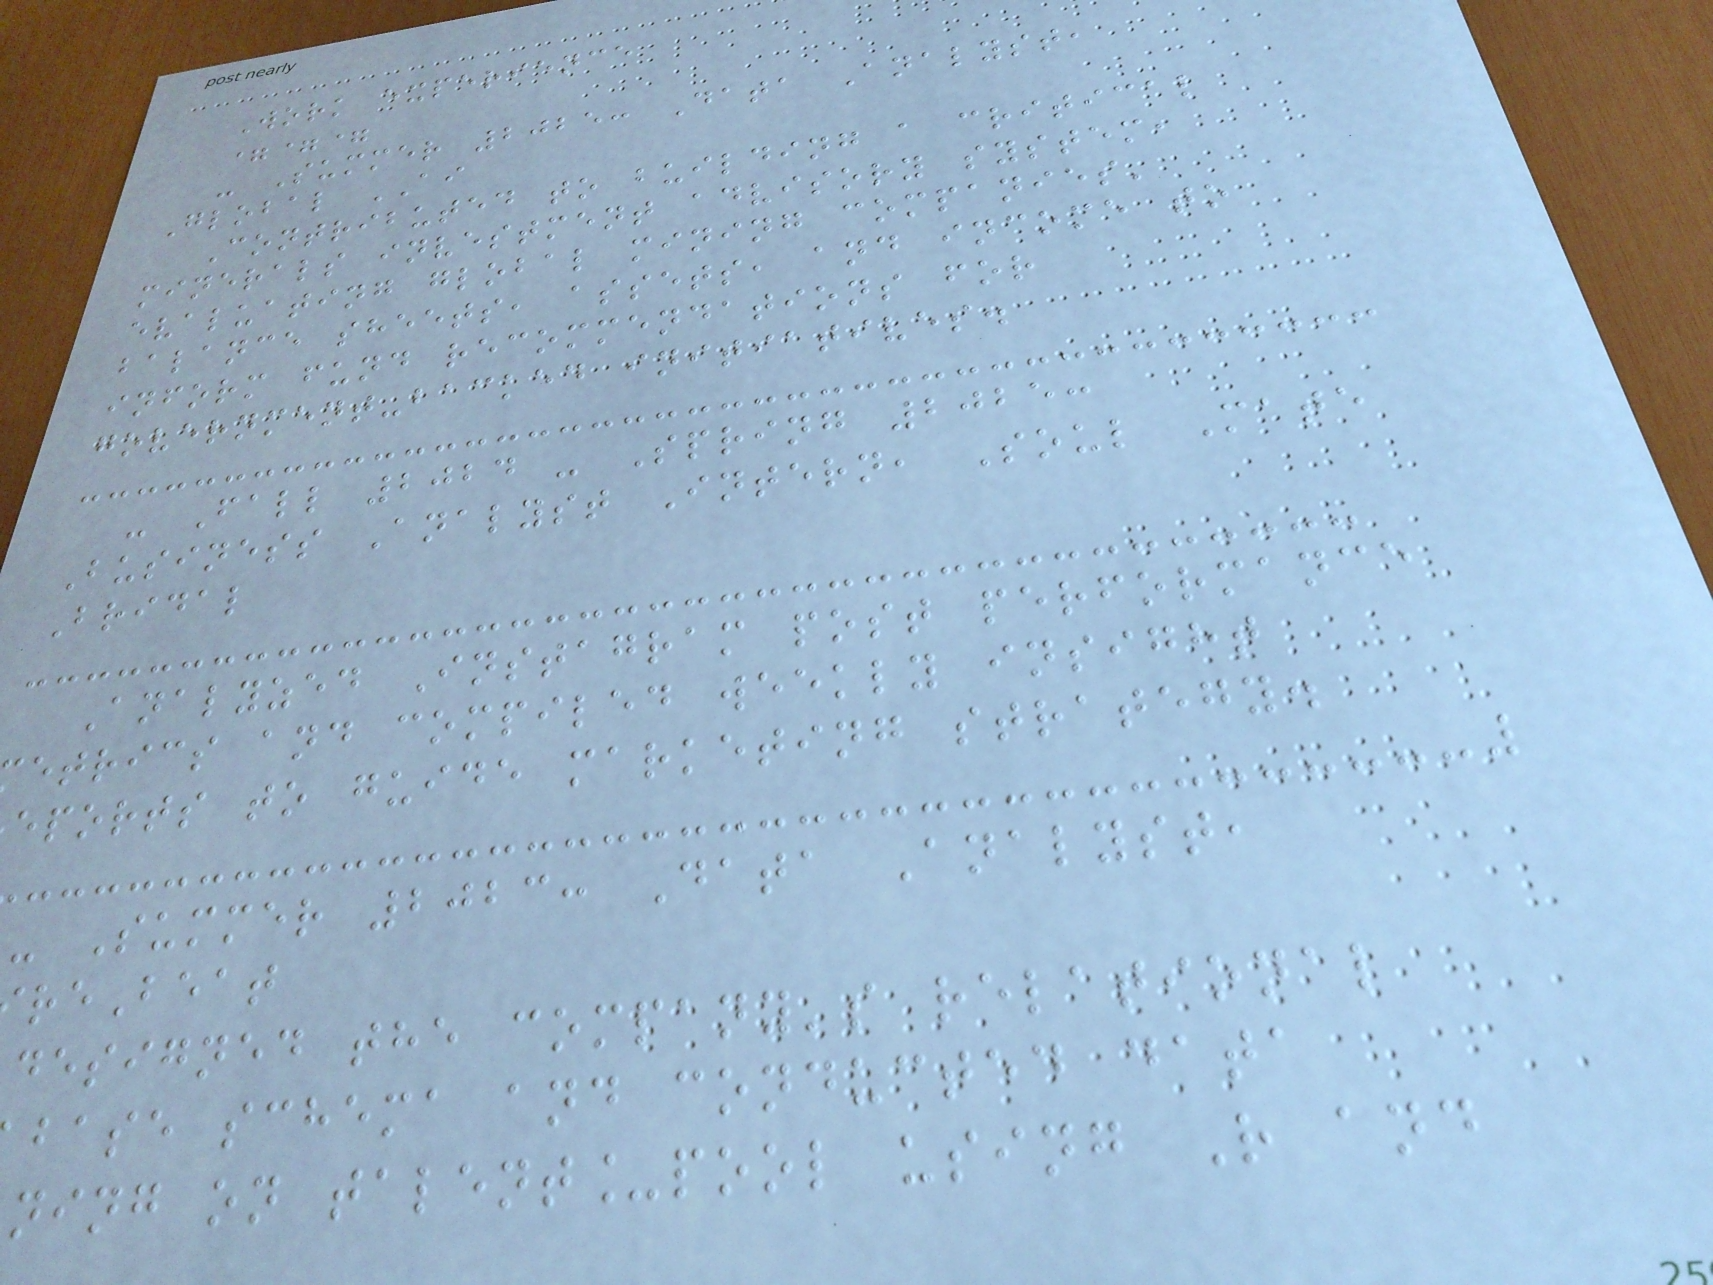Work experience
===
- Summer 2025: Data Analyst,
Global AI
Contributed to building a critical
minerals investment advisory system,
evaluating global mining companies'
balance sheets, assets, and income to
inform fund recommendations for
government-backed initiatives.
- Fall 2024 - Spring 2025:
Business Analyst Intern, Soul Mate
Bridal
Analyzed Instagram post performance
etrics and compiled weekly insight
eports to guide marketing strategy.
- Summer 2023: Data Analyst,
reBeat
designed the company's relational
base schema and conducted data
ning on talent_pool using R and
